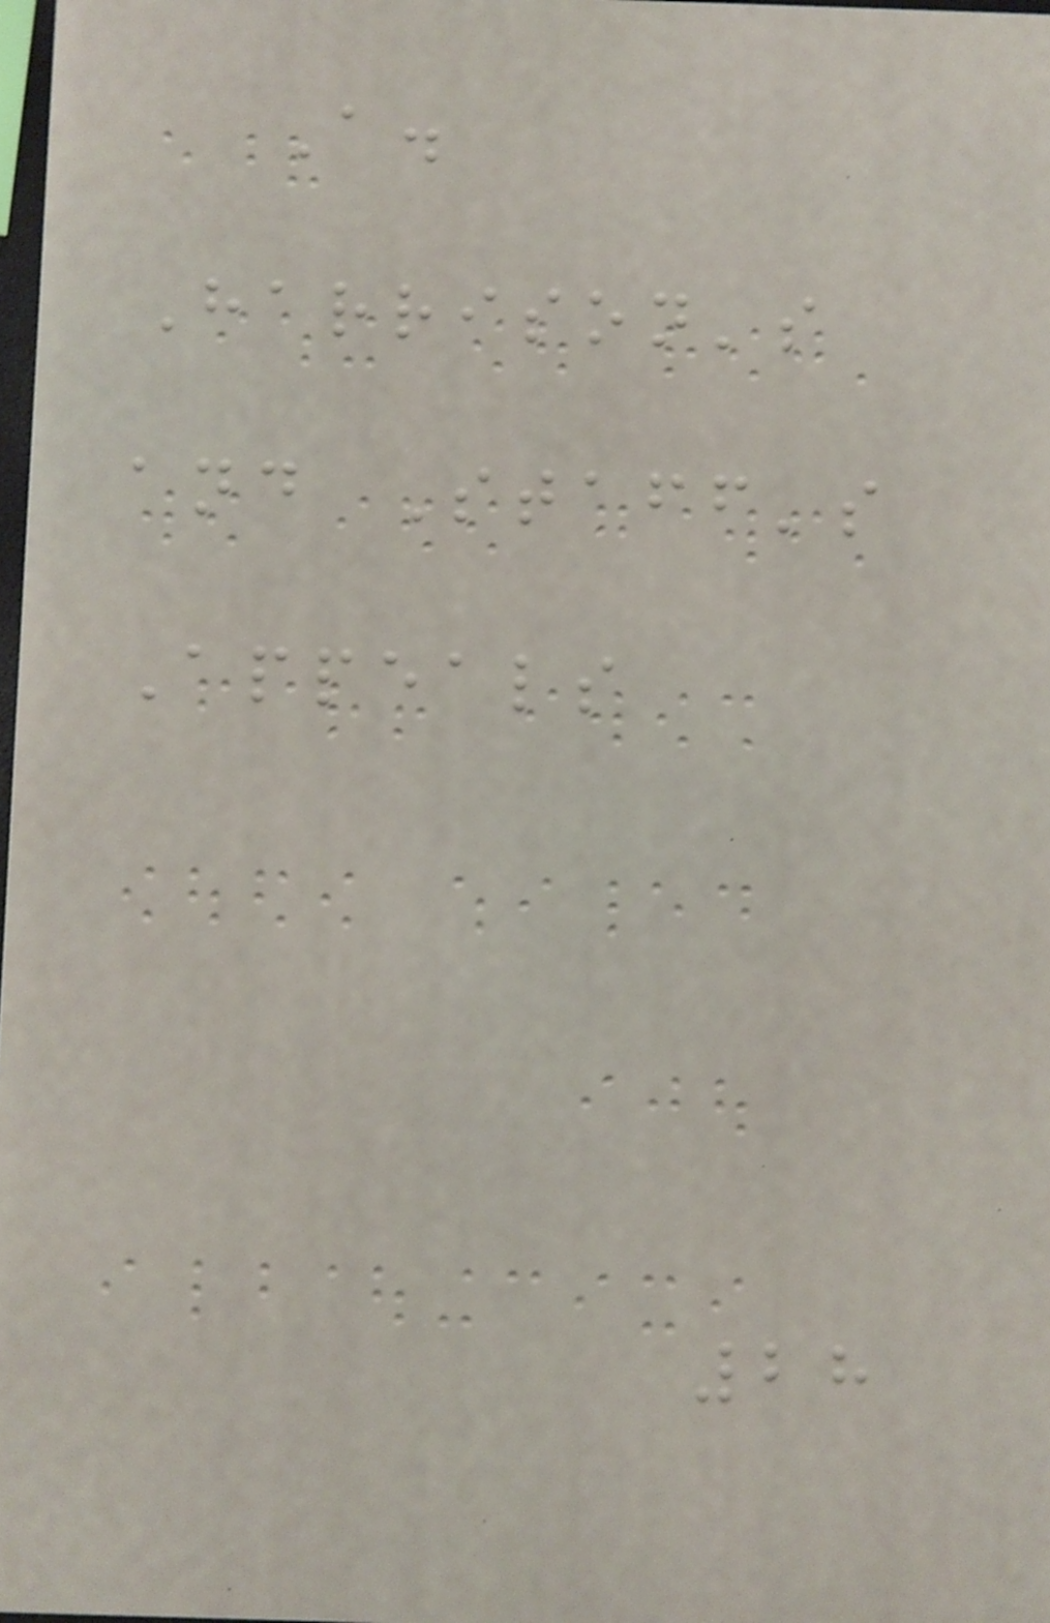A.
Harrison's
and Staff's
Appeals
28
